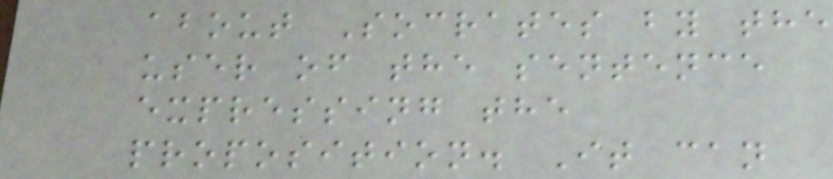about Socrates by the
user of the sentence
expressing the
proposition. It can
